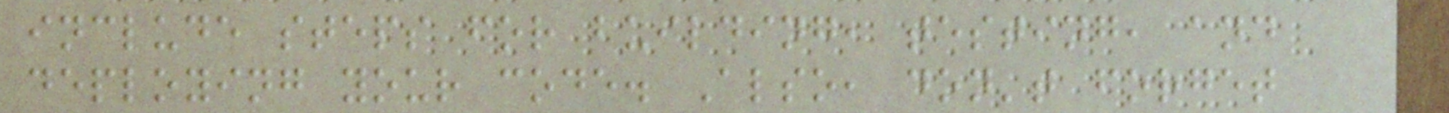include steps for building, testing, and
deploying your code. Also, don't forget
